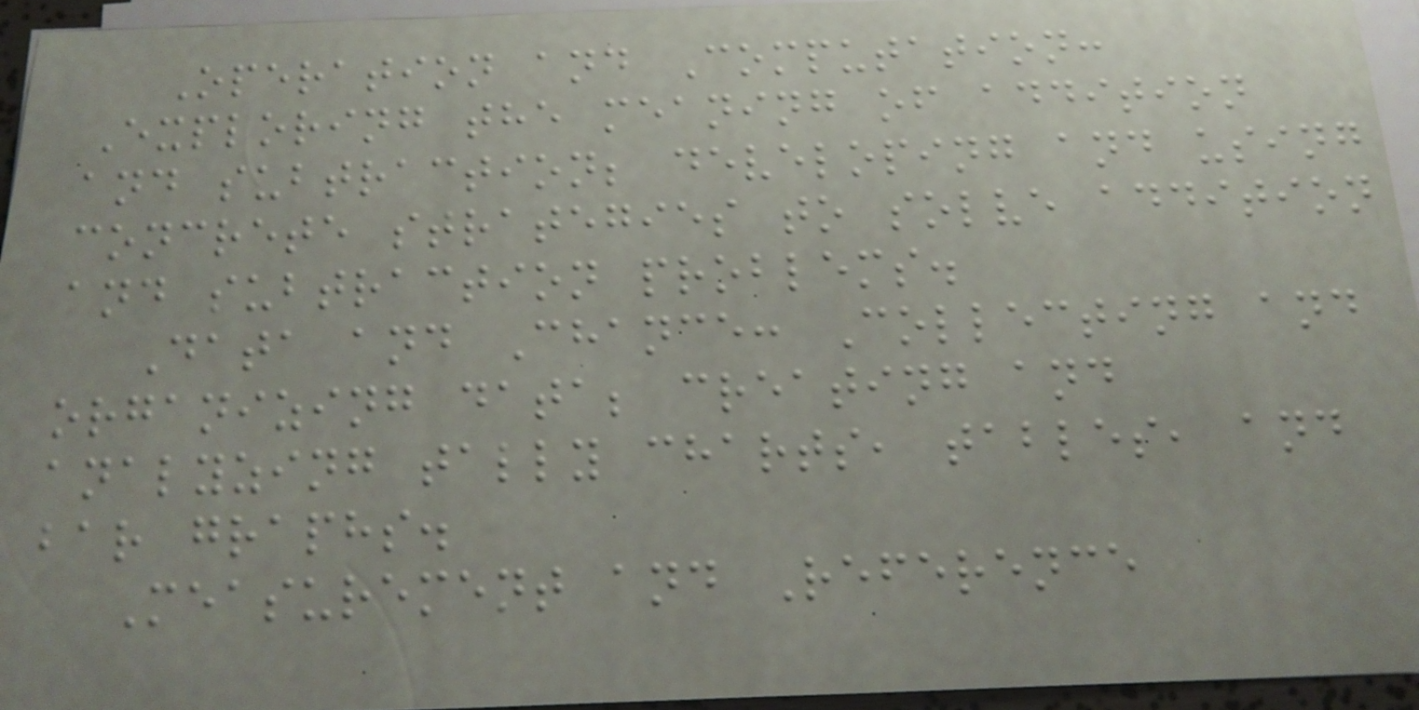Operation and Computation:
Exploring the meaning of addition
and subtraction; developing and using
concrete strategies to solve addition
and subtraction problems.
Data and Chance: Collecting and
organizing data; creating and
analyzing tally charts, tables, and
bar graphs.
Measurement and Reference
